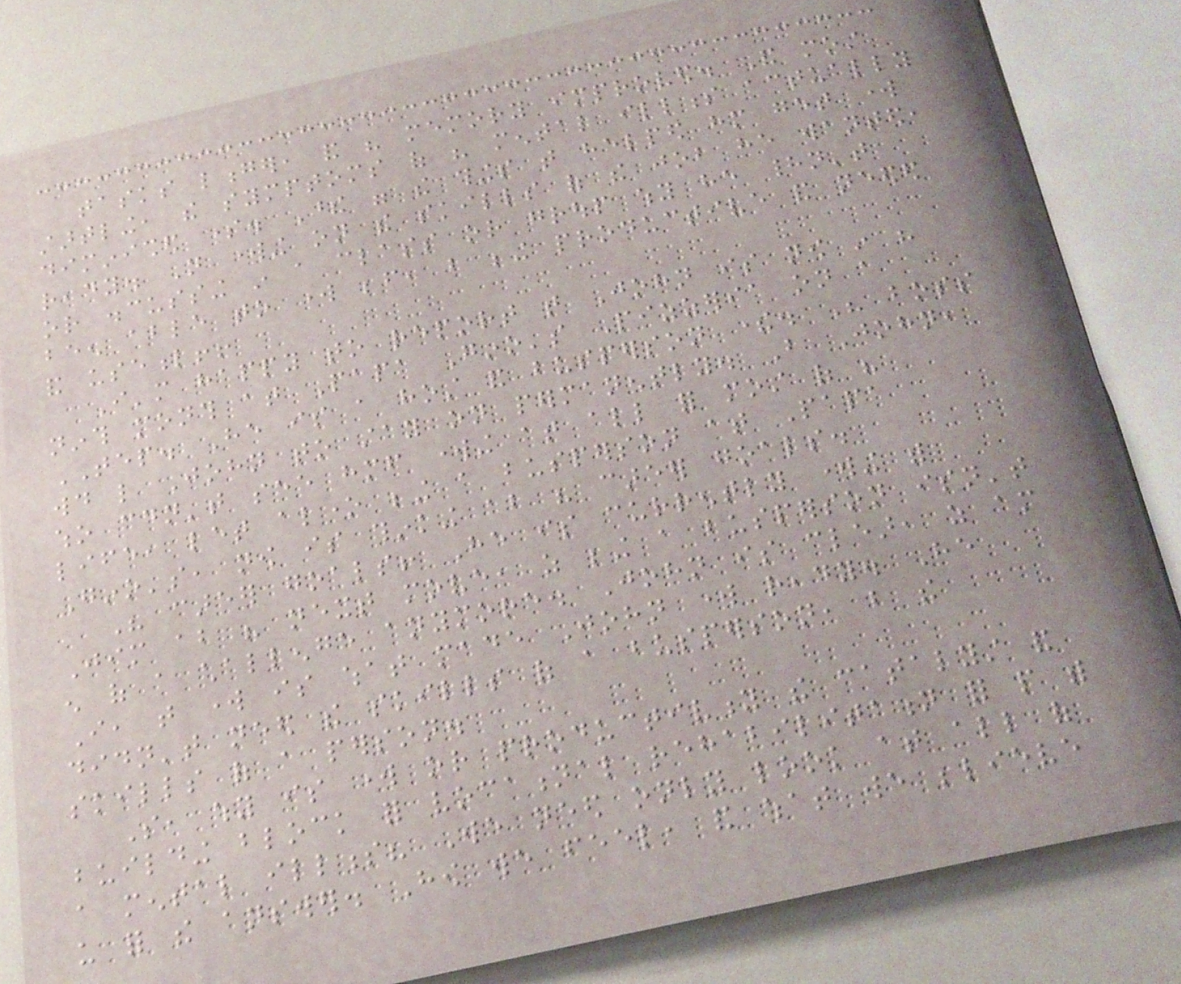tasks longer, and his memory improved. And most
startling, the symptoms of his mental illness actually
diminished some. These were the things that helped him get work
ready. Not working on the skills of the job he wanted,
or discussing in a class or group why he hadn't
been able to work before, but being productive and needed
and useful!!
I'm happy to report that John is now in his
ninth month at Papa Gino's Pizzeria on a
TEP. He is a host and busperson there. His boss
would like John to stay on permanently. But John,
who couldn't see himself working at all for most of his
life, let alone being a busperson at Papa
Gino's, now is thinking about his career goals.
His career goals! He is currently working with
Jim about his next move, as being a busperson isn't
enough of a challenge anymore. John is clear, as am
I, that work is what made John work ready. He
didn't need the skills of a busperson, but the
skills of a person.
So, why is work or productivity the catalyst and
building block for vocational rehabilitation for people with
a mental illness? We need only look at all of
us for the answer. How we feel, and what we believe
